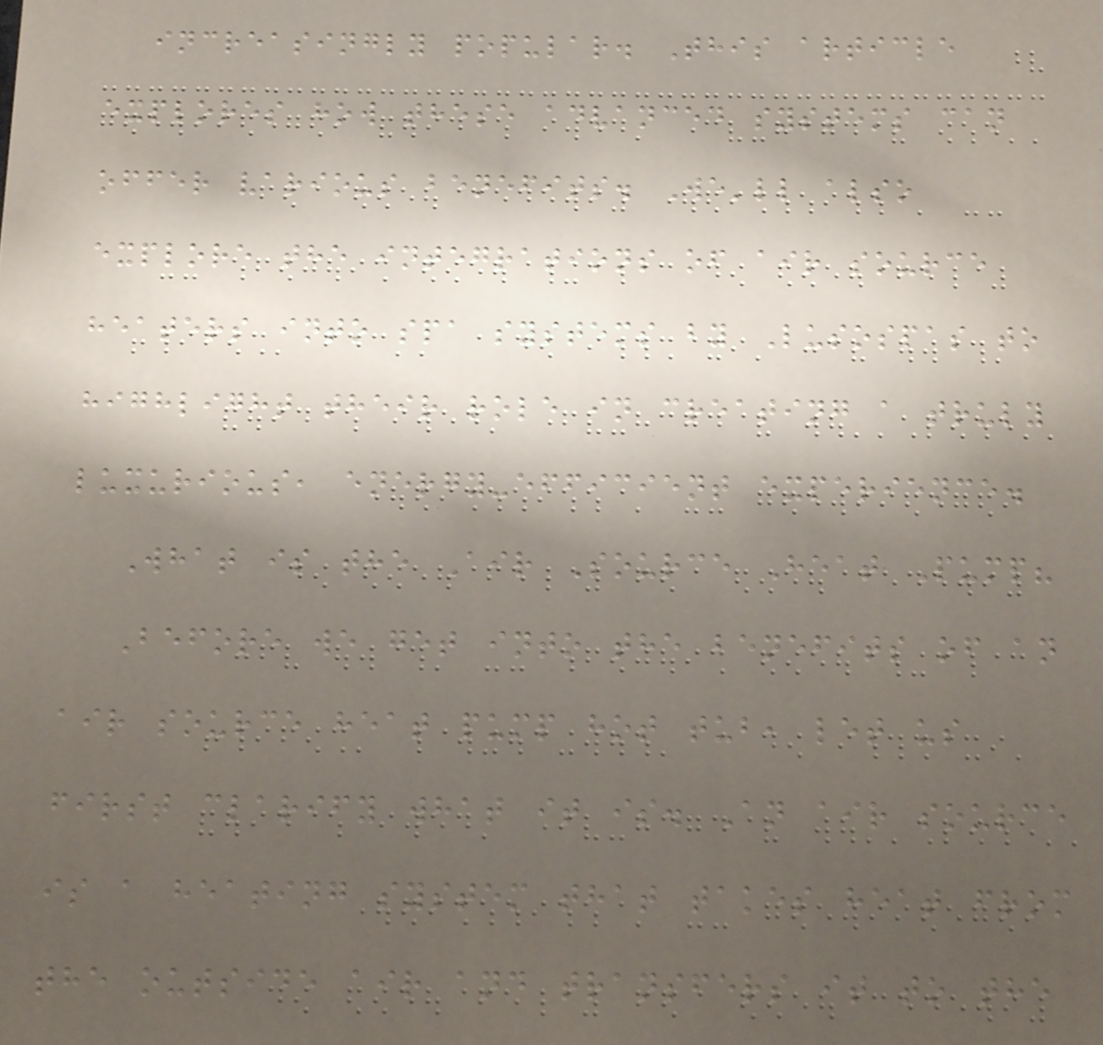increasingly popular. This article
explores how these advanced systems can
offer various benefits. We'll also
explore the integrations of air source
heaters into spa systems by Lusospas to
highlight their role in creating a truly
luxurious, energy-efficient experience.
What is the Air Source Heat Pump?
Before we get into the benefits of an
air source heat pump hot tub, let us
first clarify what it is. An air source
is a heating system that takes heat from
the outside air and transfers it to the
